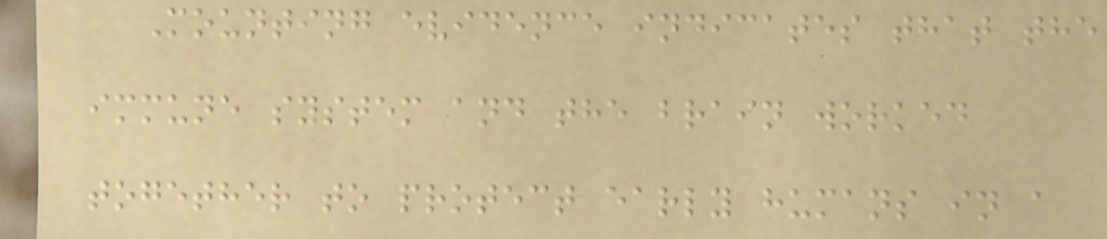Mounting evidence indicates that the
immune system and the brain worked
together to protect early humans in a
